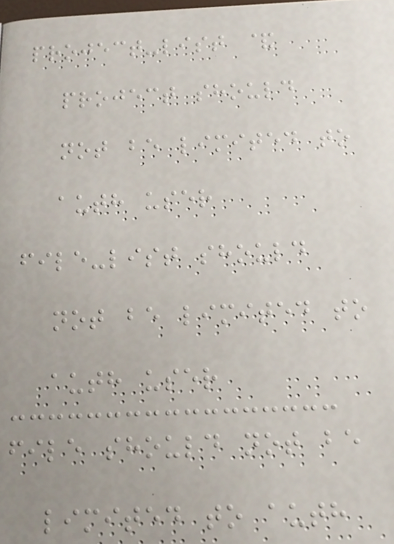project-list &
project should
not be limited to
auth user
file-list should
not be limited to
auth user
file should not be
limited to auth
